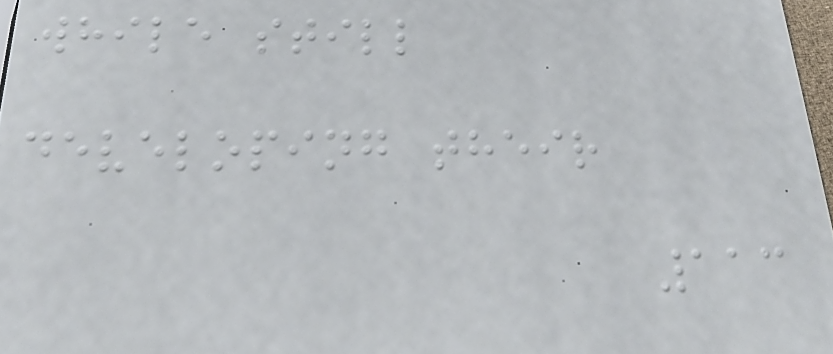while still
developing their
113
